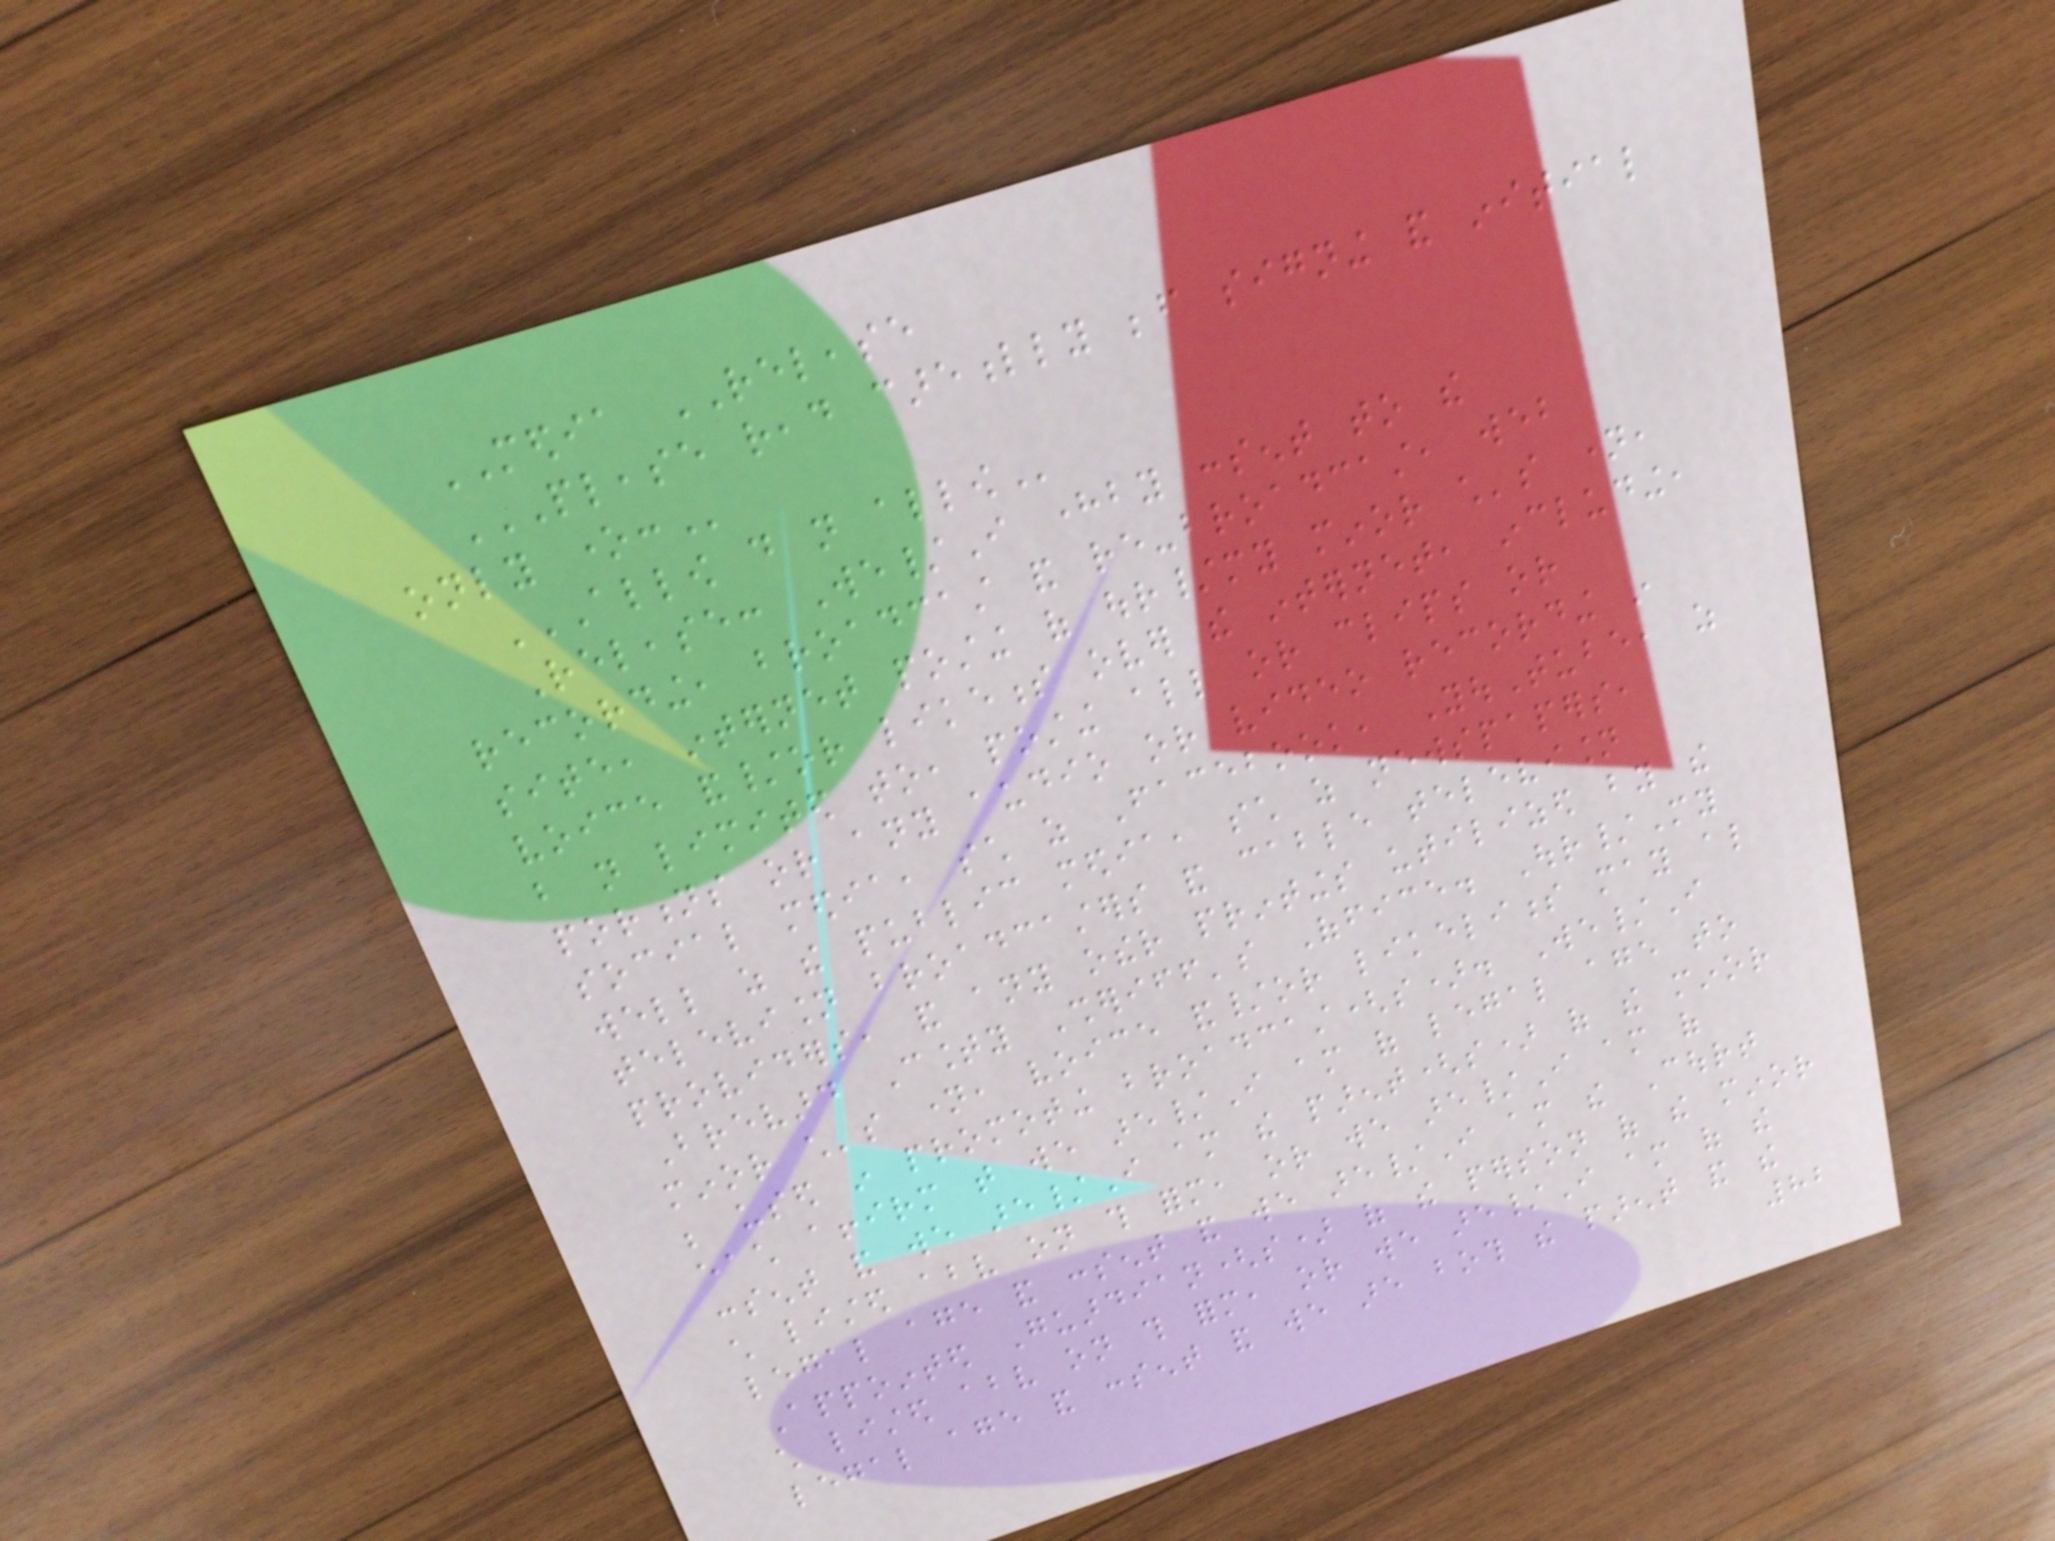MEDIA RELEASE
PLEASE READ CAREFULLY BEFORE SIGNING AND INITIAL
ONLY ONE:
ALLOW DO NOT ALLOW
Release: We/I hereby consent to the
recording, broadcast and re-broadcast, web
site, internet posting of our/my minor child's name,
voice and/or likeness over the internet, including,
but not limited to, posting all or clips or
portions or any audio or video recording in
social media, such as Facebook, YouTube, as
well as the public media, such as newspapers,
television broadcasters and cable television
providers, and any other printings utilized by the
Brevard County Sheriff's Office. Our/My
minor child's name, voice and/or likeliness may also
be used in promoting broadcast(s). We/I
each affirm that we are/I am of legal age to
consent and we are/I am the parent(s) of the minor
child listed above on this form, or we are/I am of
legal age and consent and we are/I am the Court
Appointed Guardian(s) of the person of the minor
child listed above on this form, or we are/I am of the
legal age and consent and we are both the parent and the
82
